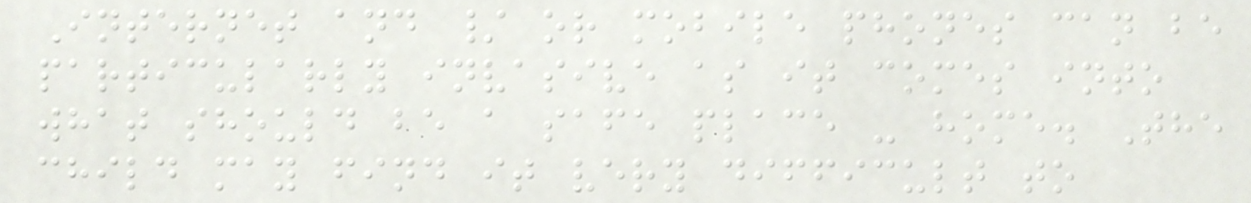Internet and / or mobile phones can be
particularly invasive as it comes into
what should be a safe place - home. The
child may find it very difficult to
